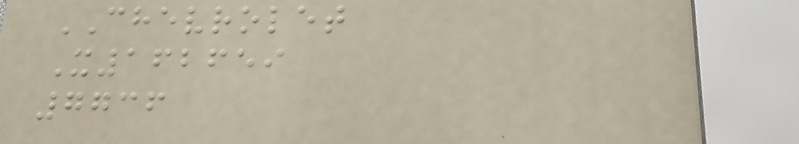CHEVROLET
X162659
7736
